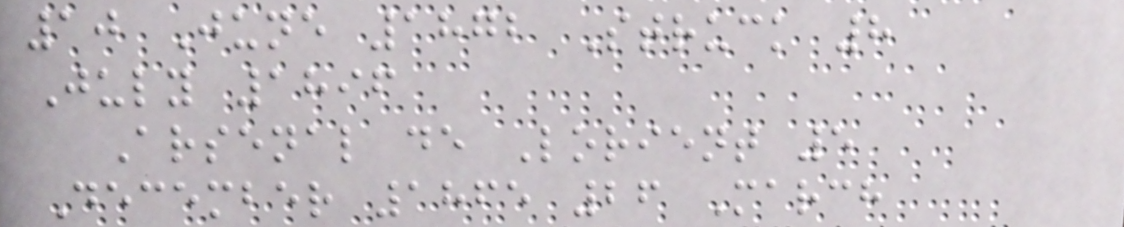10 June 1872 Struck 8
July 1896
Arsenal de Lorient 5
December 1865 26 March
